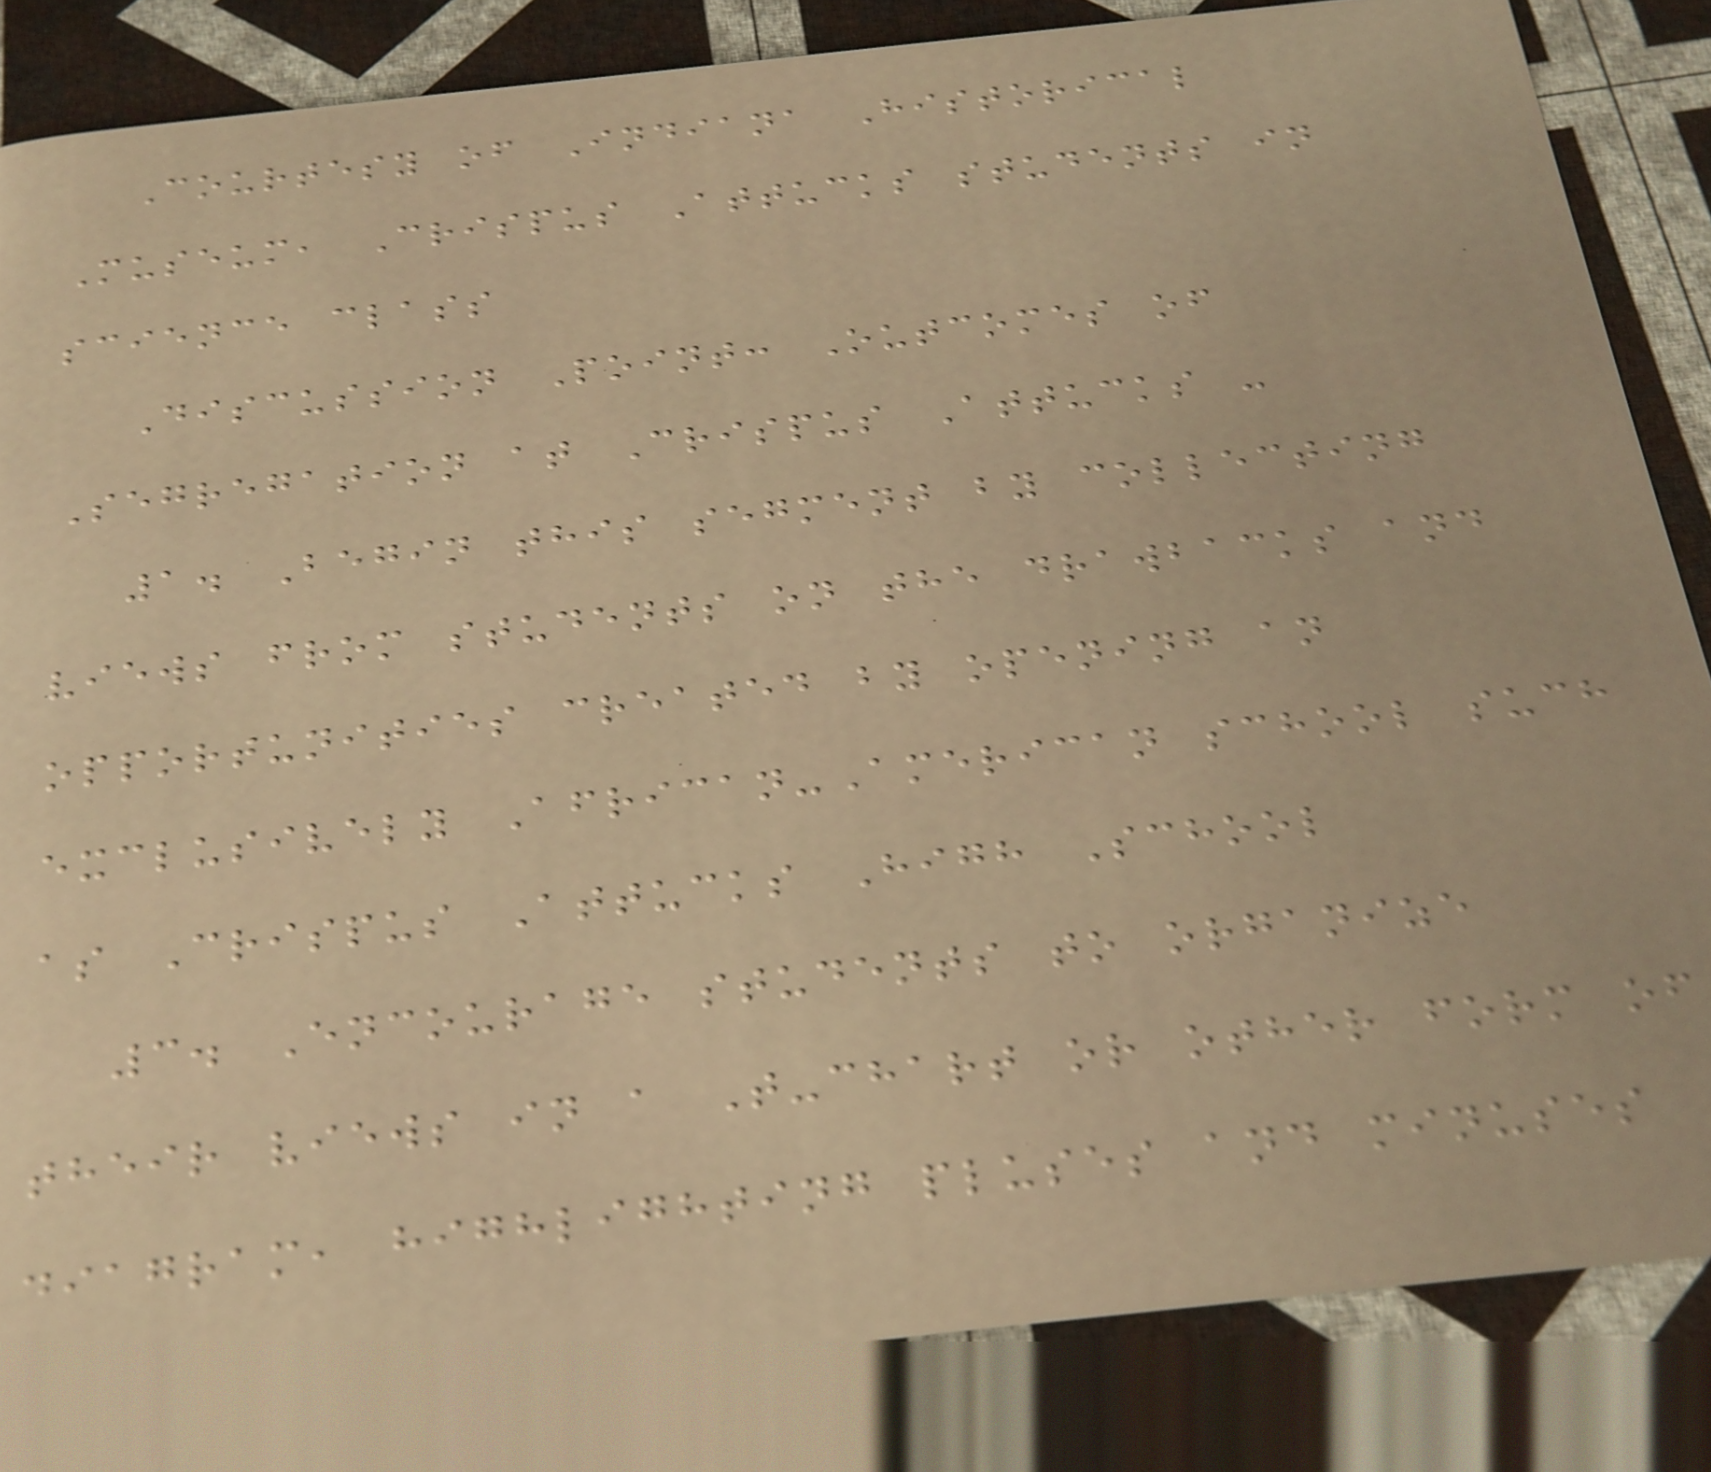Courtesy of Indiana Historical
Museum, Crispus Attucks students in
science class
Discussion Point: Outcomes of
Segregation at Crispus Attucks -
1. Begin this segment by collecting
views from students on the drawbacks and
opportunities created by opening an
exclusively African-American school such
as Crispus Attucks High School
3. Encourage students to organize
their views in a T-chart or other form of
diagram, highlighting pluses and minuses
